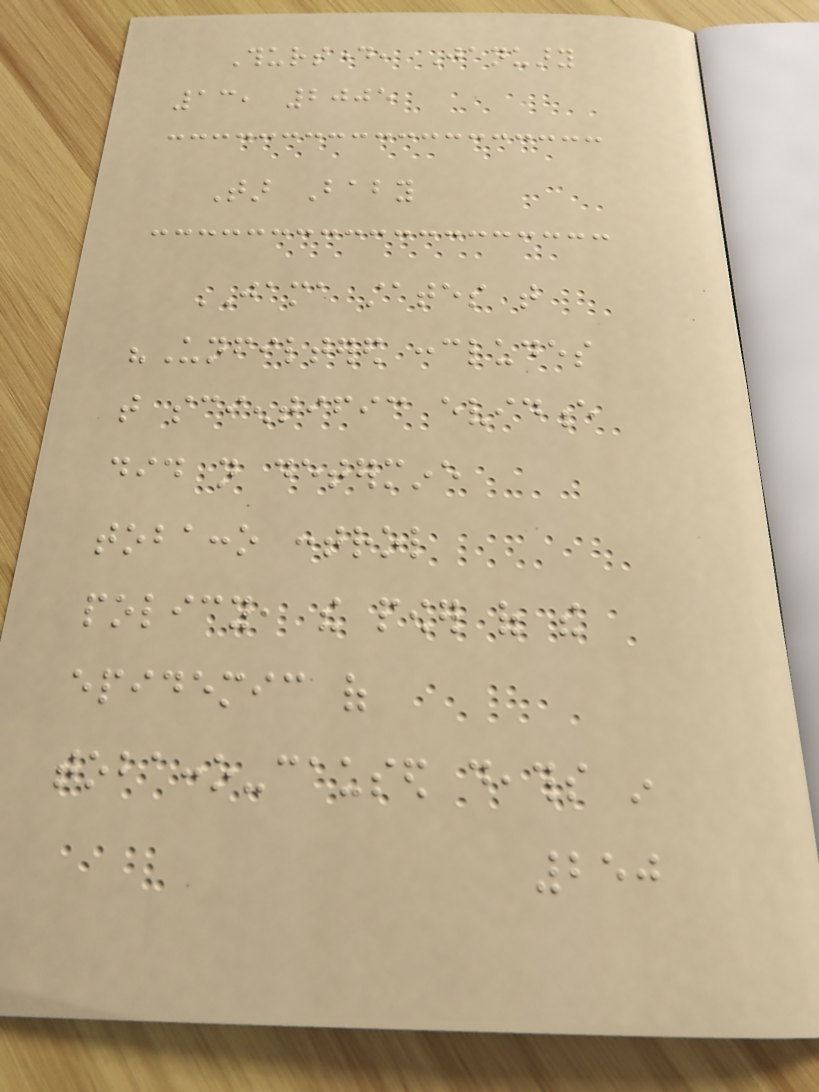Thursday, January
13, 2005
Tar Baby
JAMA states that
"Unfiltered concludes
that scientific evidence
did not determine
tobacco control
policy, the power of the
epidemic of
tobacco-caused deaths in
250
